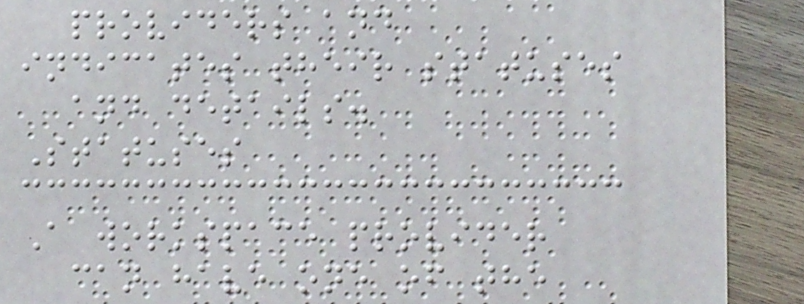providers and
indicates their statuses
and details.
Statuses
A workspace provider
can have one of the
